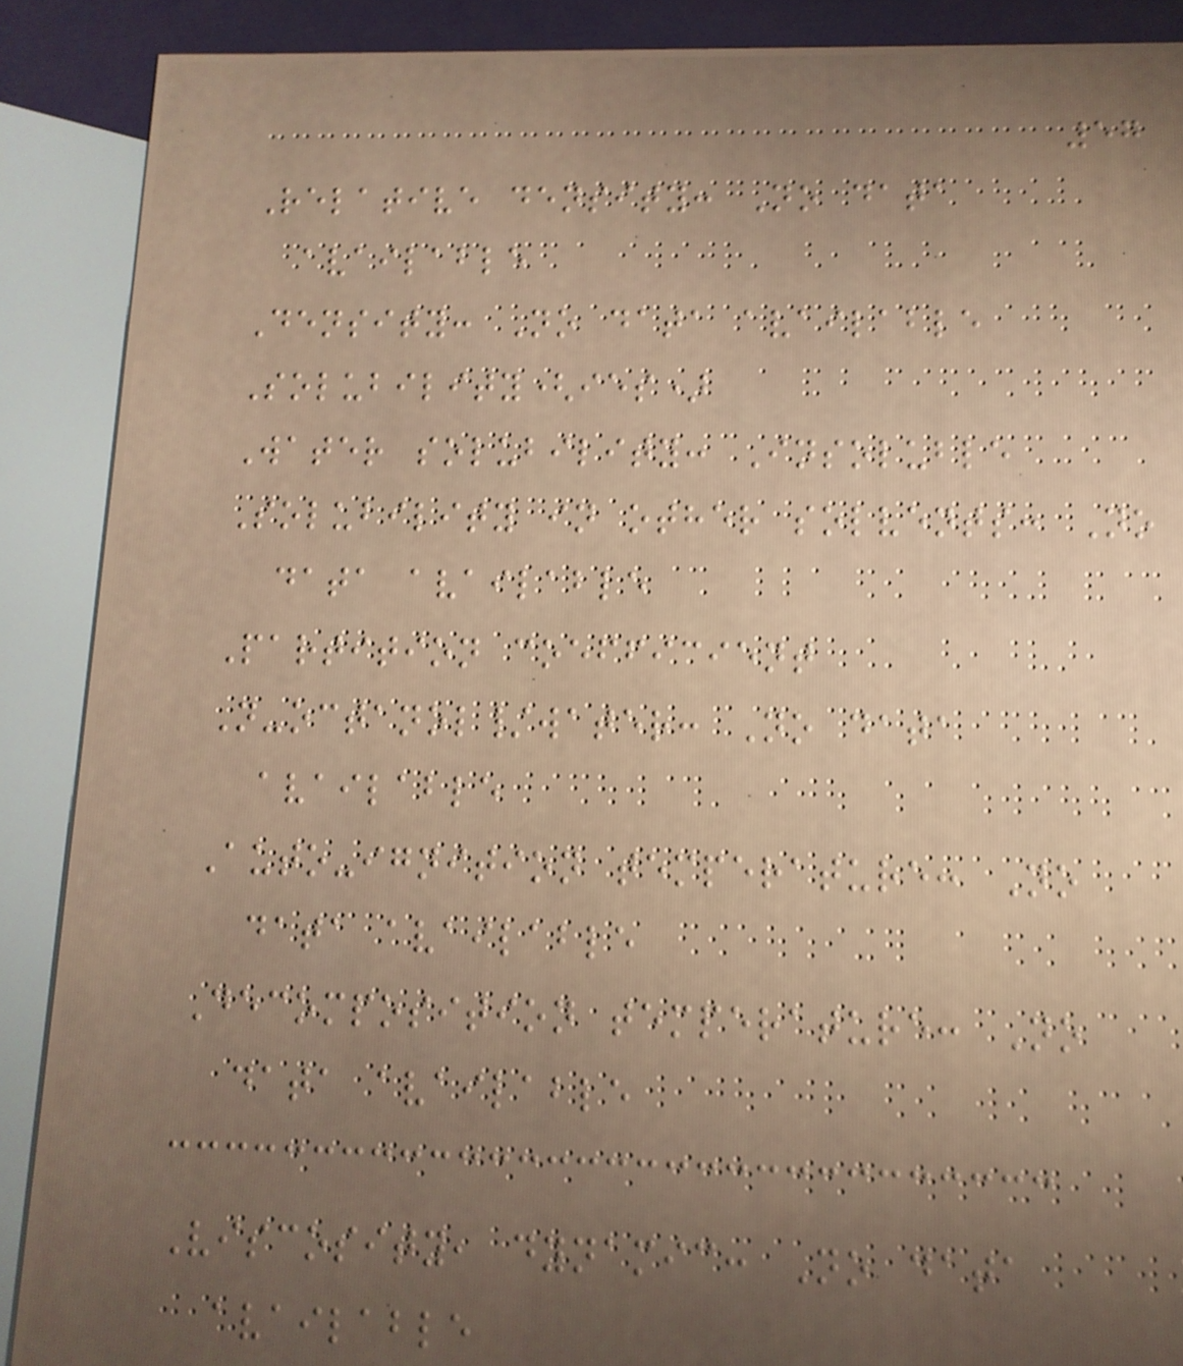57
Relative density: No data
available
Density: No data available
Solubility(ies)
Water solubility: Insoluble
Solubility in other solvents: No
data available
Partition coefficient
N-octanol/water: No data
available
Auto-ignition temperature: No
data available
Decomposition temperature: No
data available
Viscosity, dynamic: No data
available
